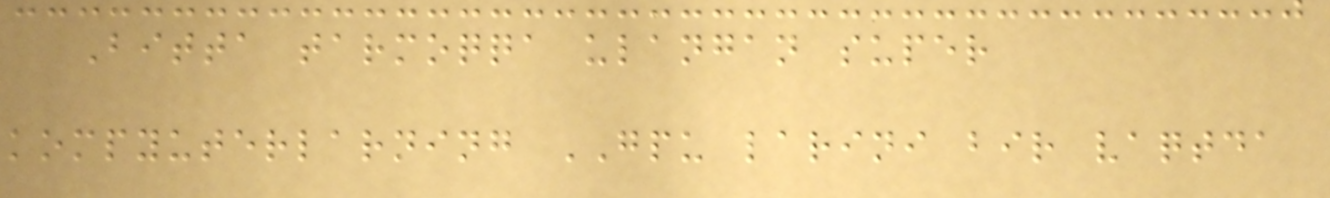Bitta tarmoqqa ulangan super
kompyuterlarning GPU larini bir vaqtda
